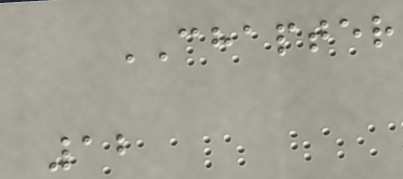CHAPTER
12
